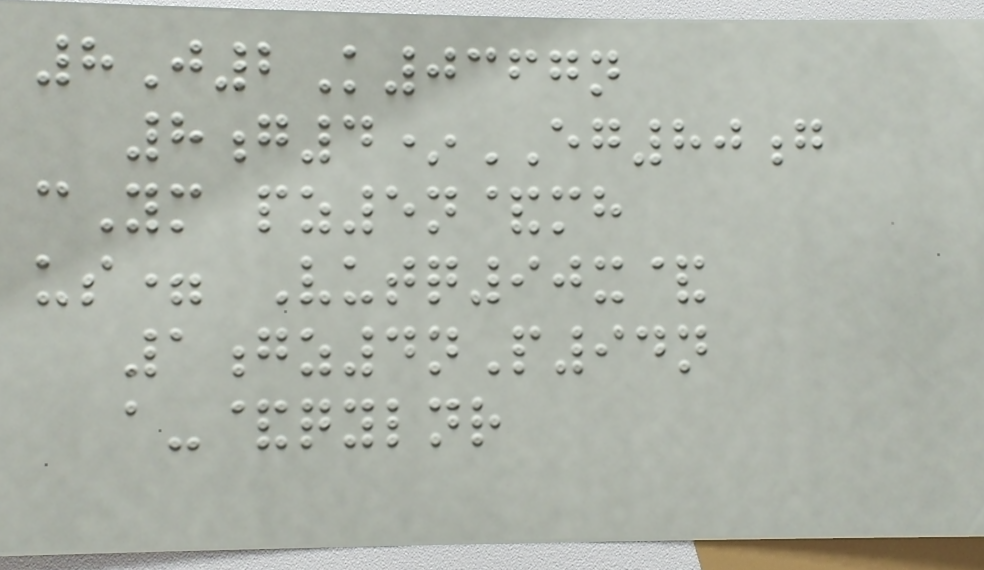8J2K0367n
8g4*EG80g
cYm pz5n&mh
us= Vutq90x&
1gz4nP94n
a-&qylnr
